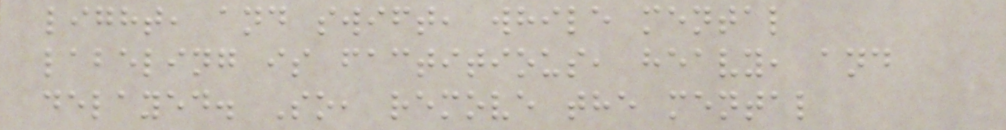light, and swift, while mental
labeling is factitious, heavy, and
delayed. So, remove the mental
